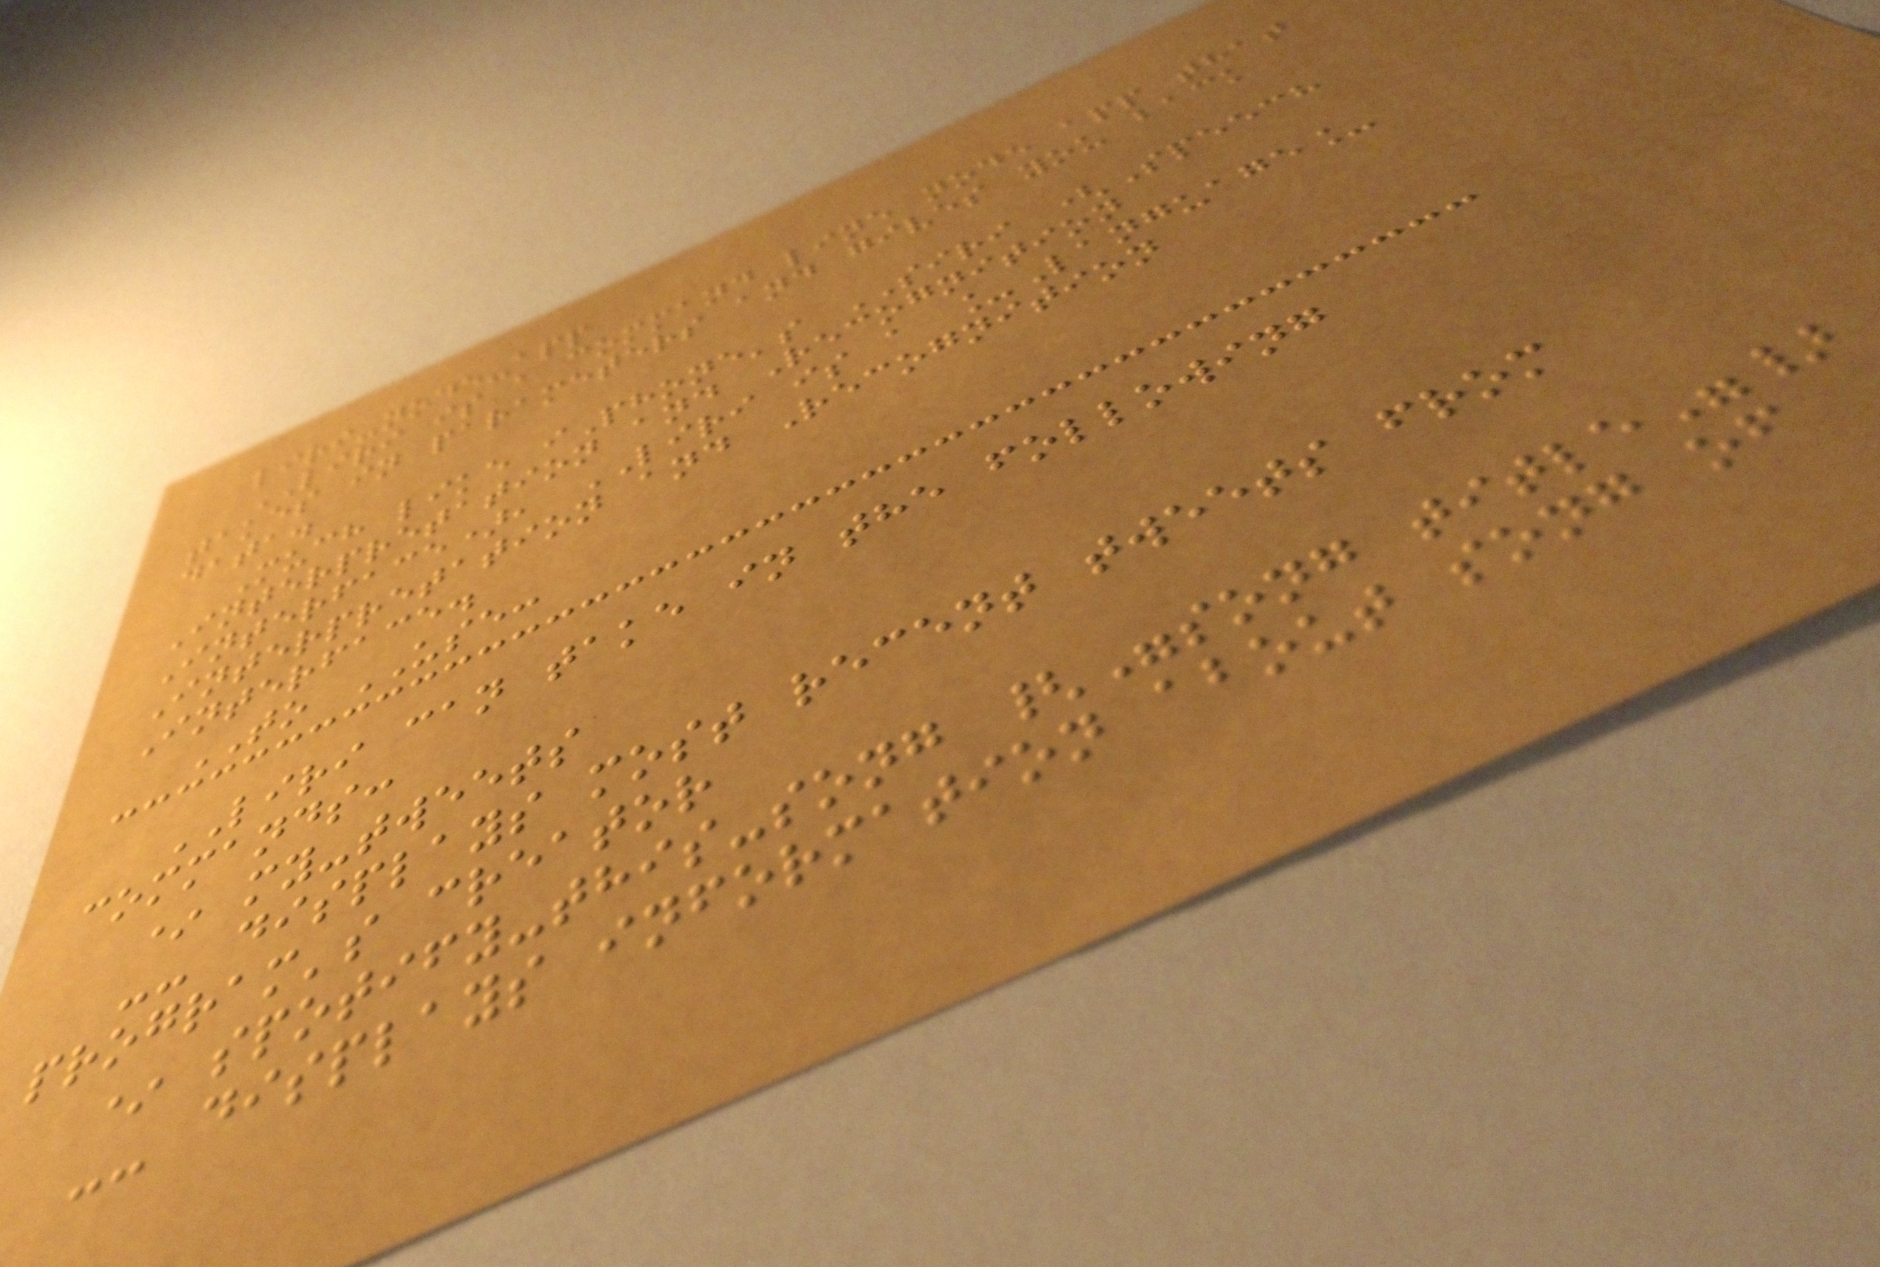liri-node-app
LIRI is a command line node app that
takes in parameters and gives you back
data.
Much like iPhone's SIRI (Speech
Interpretation and Recognition
Interface), LIRI is a _Language_
Interpretation and Recognition
Interface.
TO USE:
LIRI can take in the following
commands:
* my-tweets
-- displays most recent tweets from
program's creator
* spotify-this-song {"song title"}
-- displays information about song of
